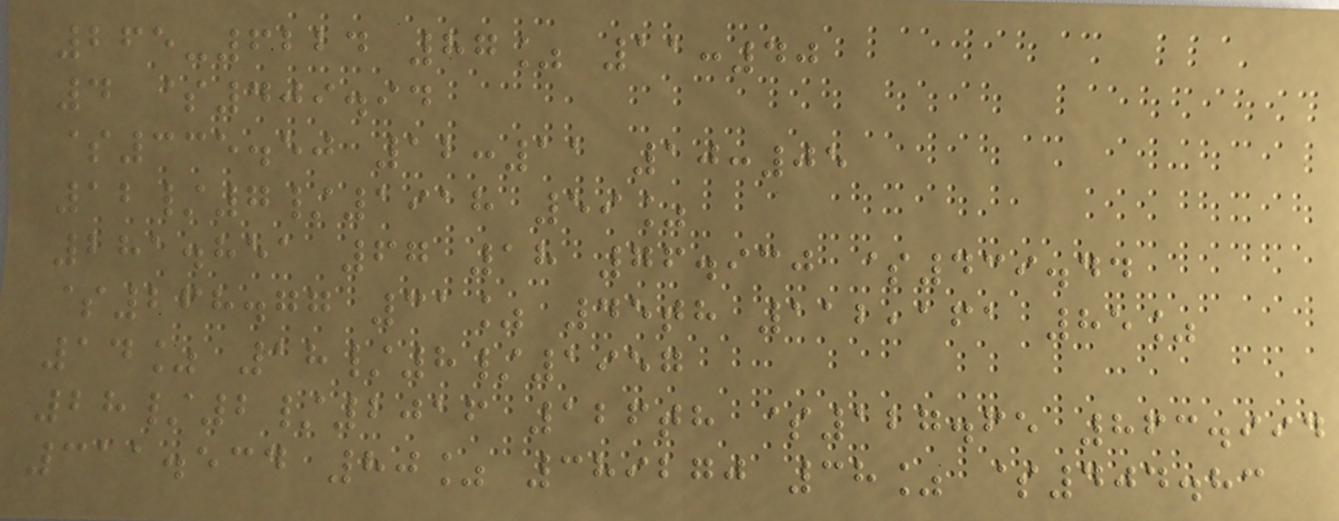265-6224 87% 11:40
4 $409.94
$335.50 12:11 10:05
12/7/1918 59%
281.851 67 18 76.930 $439.44
$268.77 31% 45th 112,161 85%
14% 18/8/1957
28/2/2016 126th $127.65 863.994
311.534 80% 389270 38% $404.83
